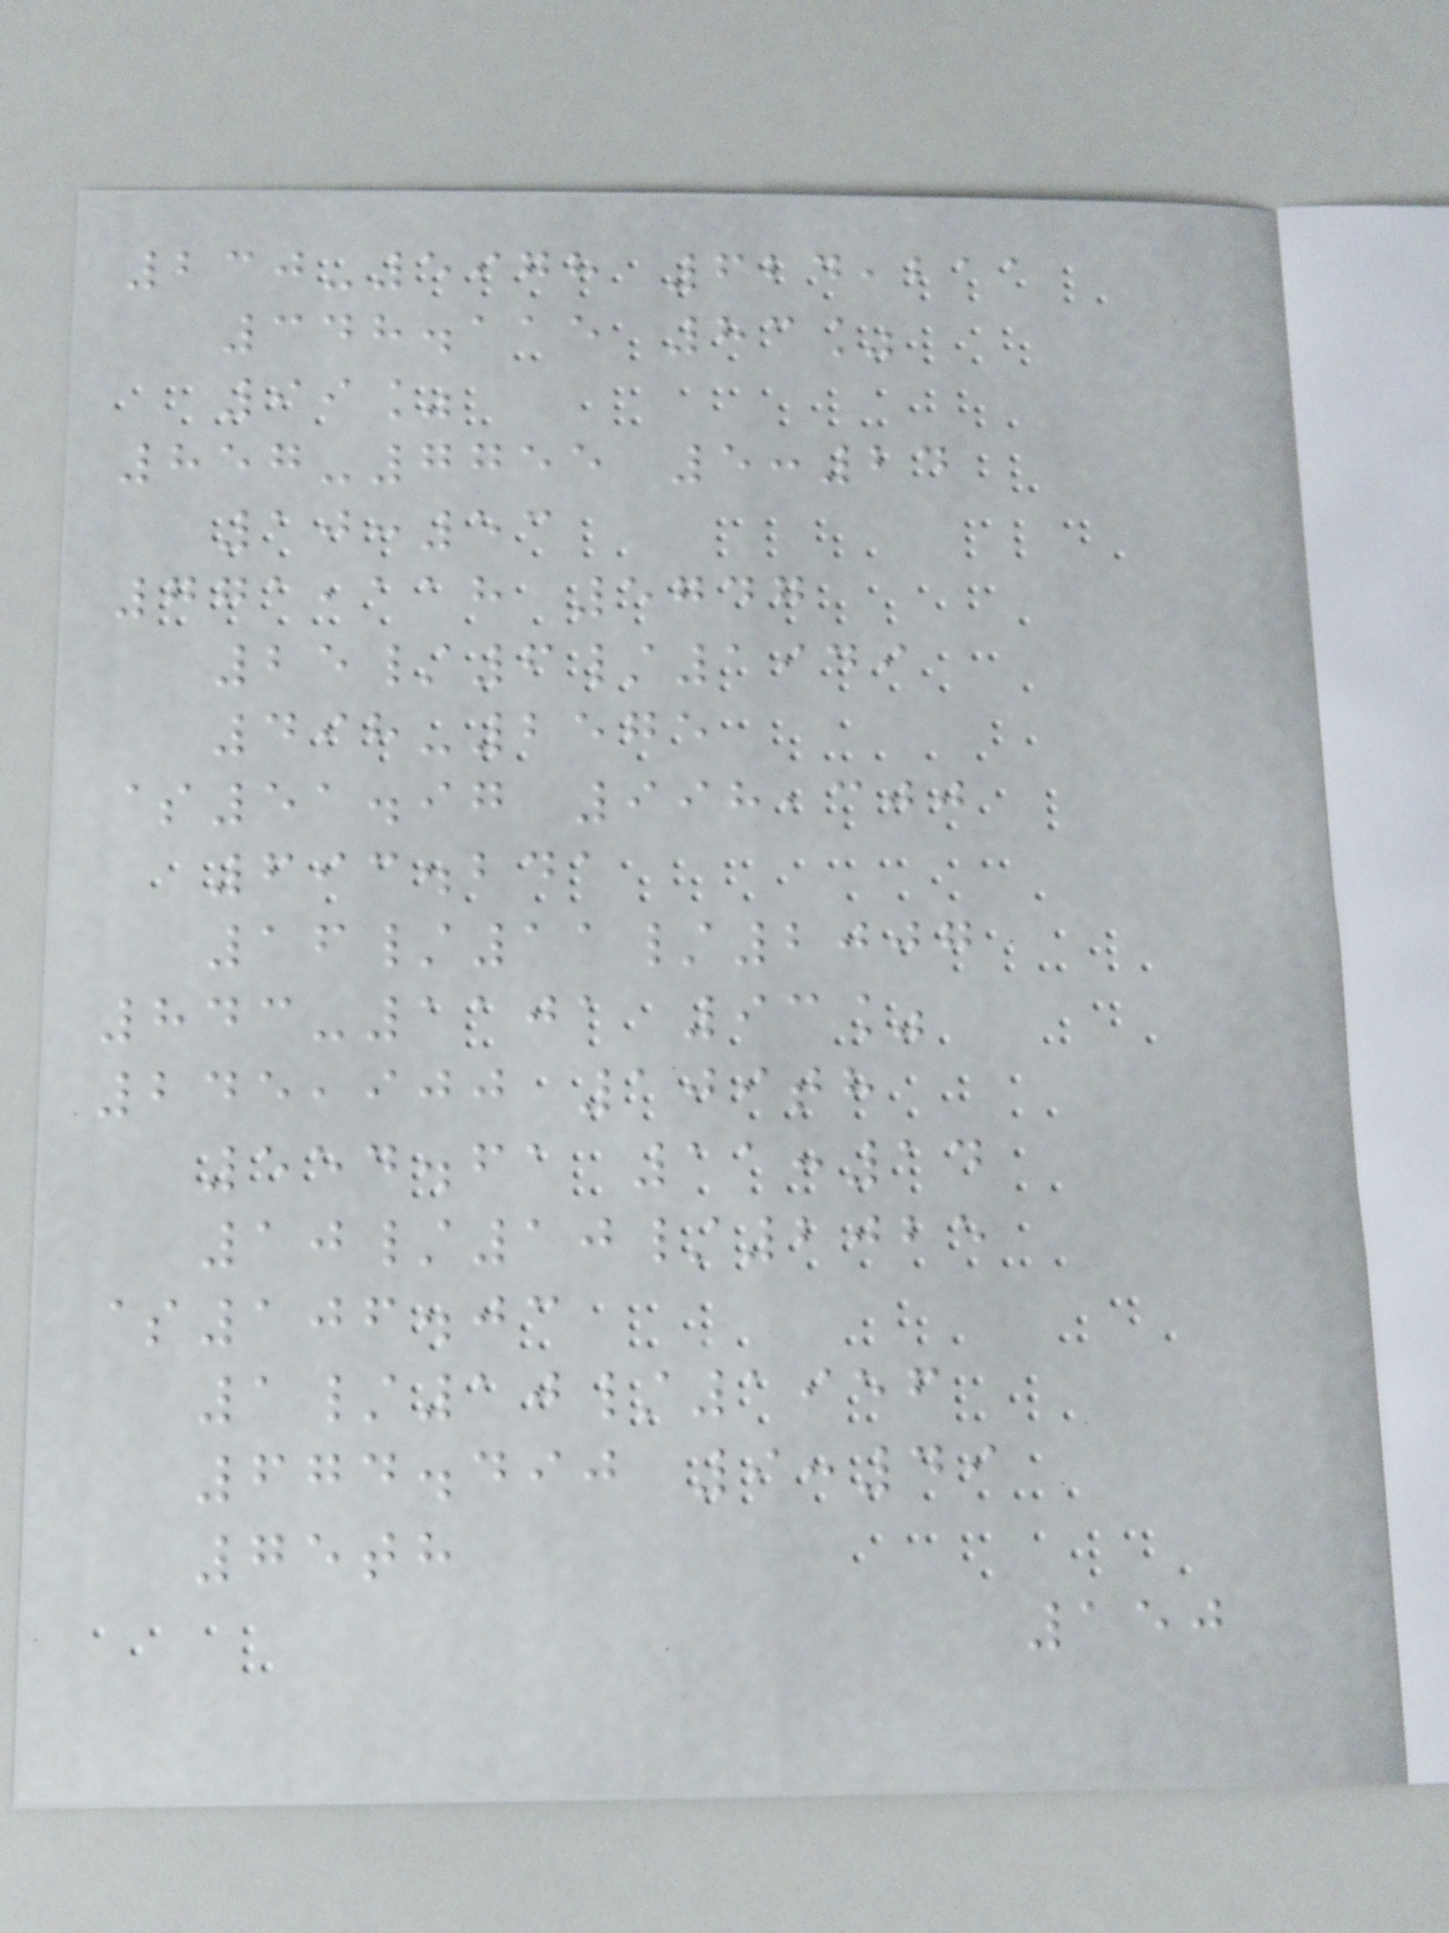230-5978 624,211
348.115 83%
99%
857-7755 5:24
10:53
771,118 5747
25/6/1949
498-2575
$51.97 998,300
693.241
16/11/2007
843-1101 93%
245,900 109th
554.61 11:14
10/10/2025
$106.03
1/10/1956
674.490 9:49
75th
150
